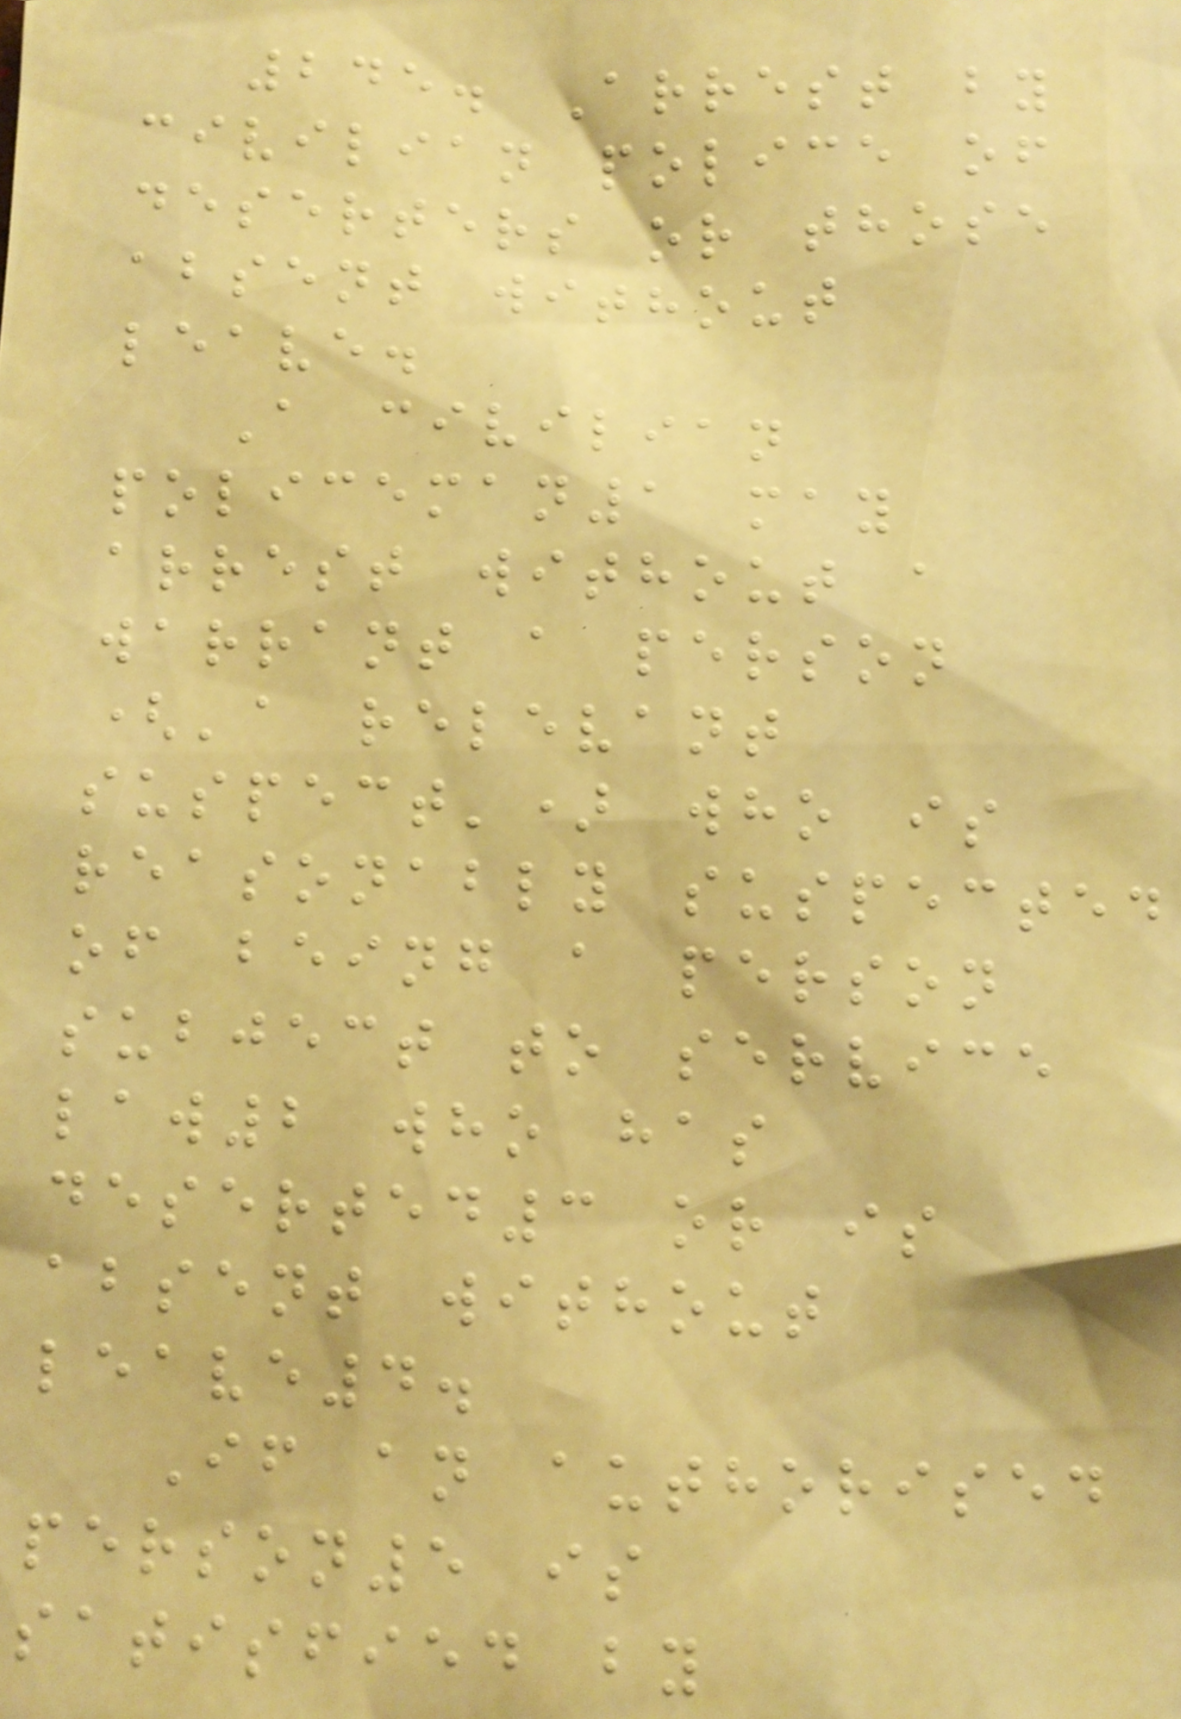245. Arrest by
civilian police of
deserters or those
absent without
leave.
A civilian
policeman1 may
arrest without a
warrant a person
('a relevant
suspect') who is
reasonably suspected
of being a person
subject to service
law2 who has
deserted3 or is
absent without
leave4.
If an authorised
person5 is
satisfied by
